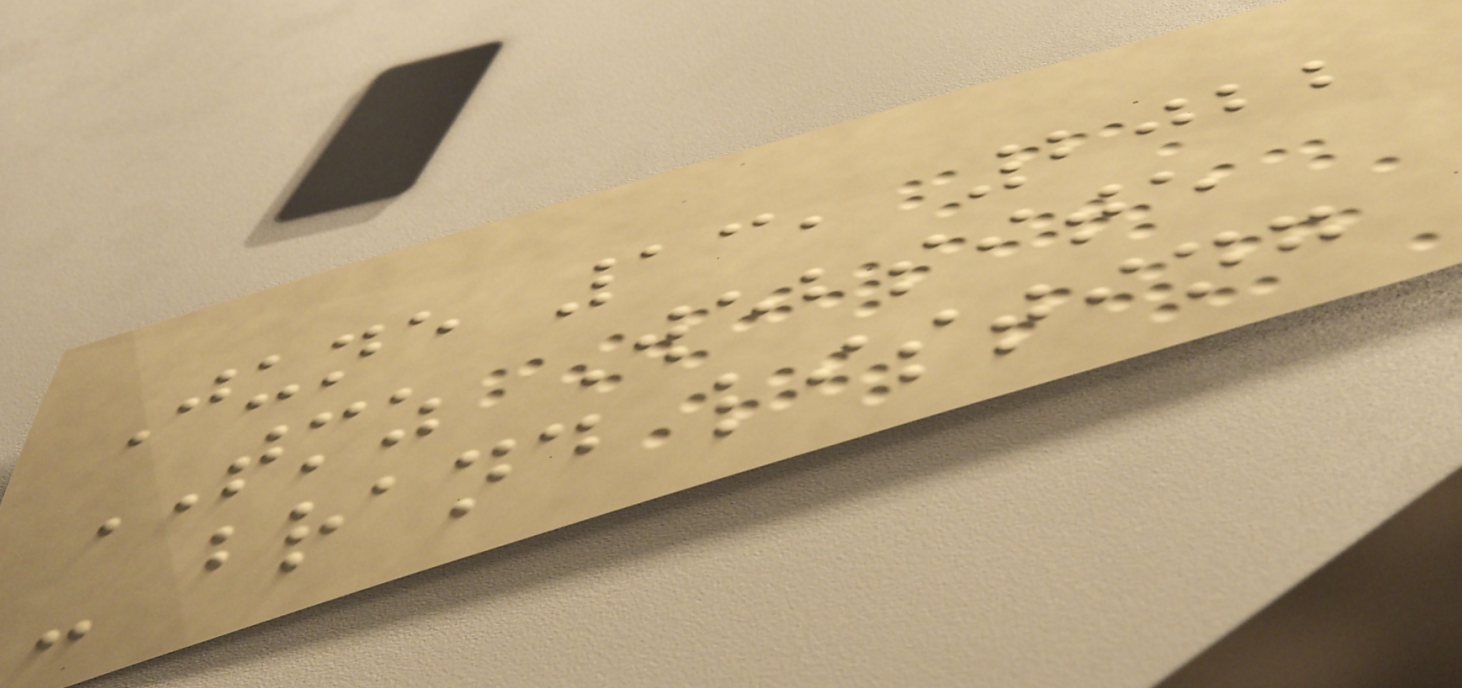June 13, 2022
TMZ Website
- brand listing
